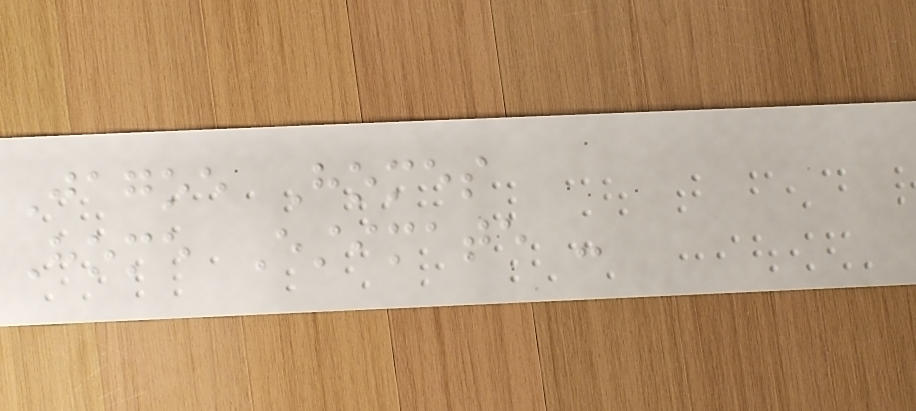Jagoe Homes
Home Estimate -
